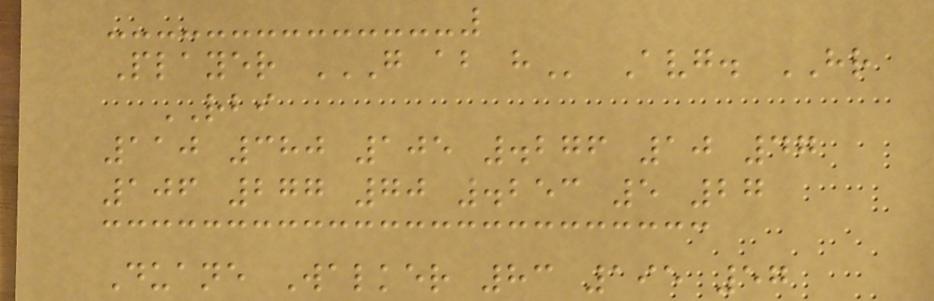Player G AB H Avg. HR
RBI
110 380 105 .276 10 47
106 277 70 .253 5 27
Duane Walker 83 195 57
